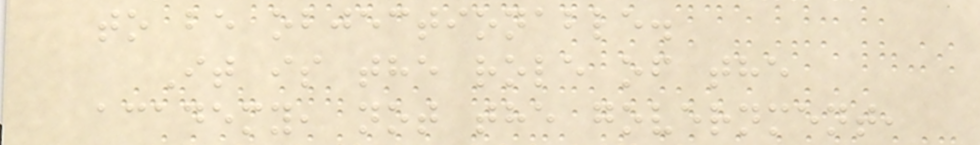to be objectionable.
It is the role of the
academy, not the government,
